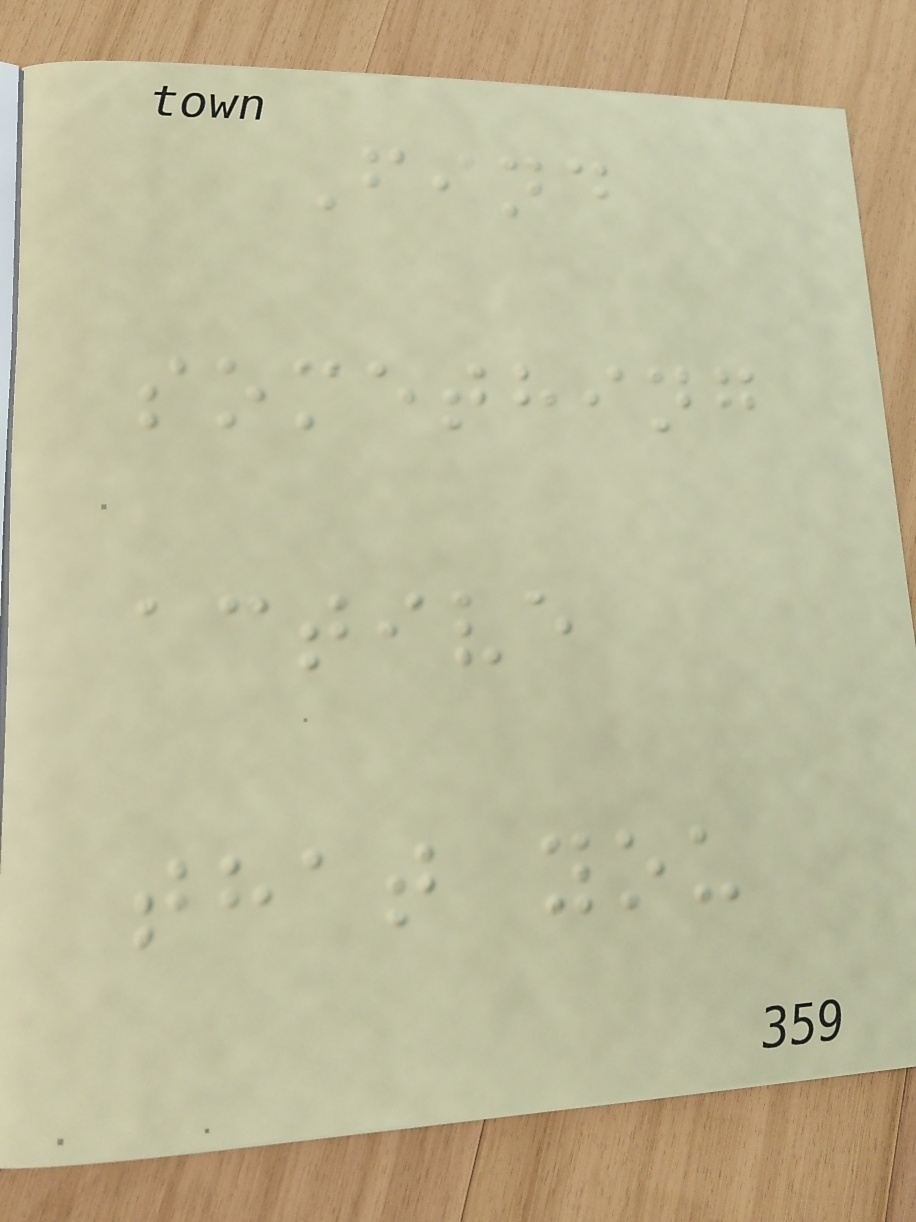Find
something
active
that you
